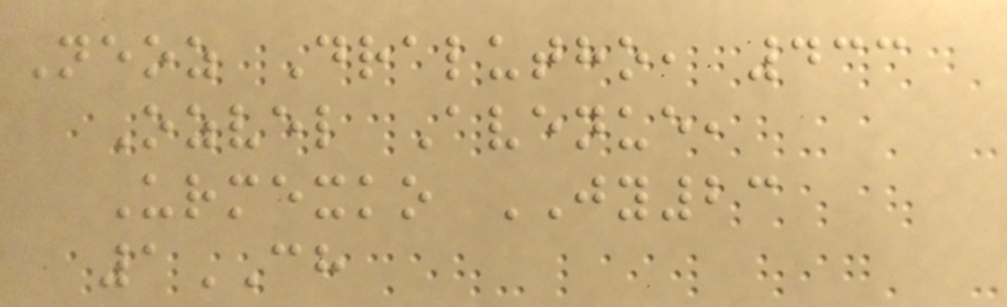Neoz Dralutho, 433
Ozvel Avenue,
Urmexko JY23
1CH
